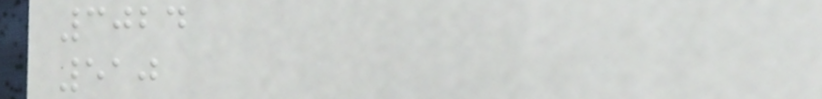3024
510
